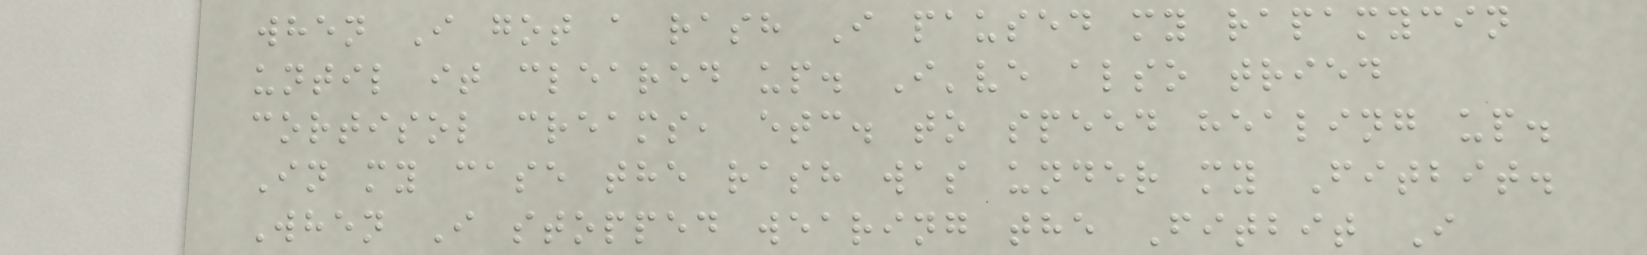when I got a rash I paused my rapamycin
until it cleared up. I've also tried
cortisol creams, etc. to speed healing up.
In my case the rash was under my Fitbit.
When I stopped wearing the Fitbit I
